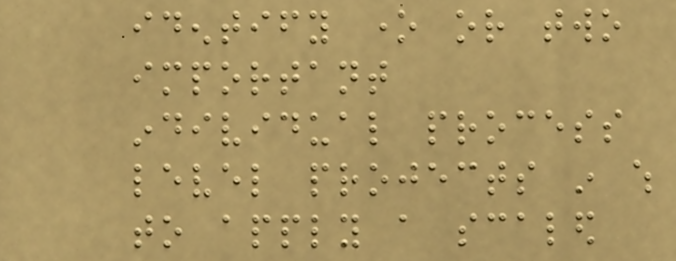identify one or two
important
individual process
level projects in which
to apply a scaled
